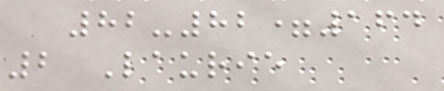82-82=164
2 Laurie
